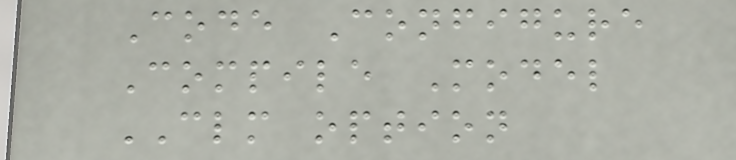Code Configure
Compile Model
CLM option
